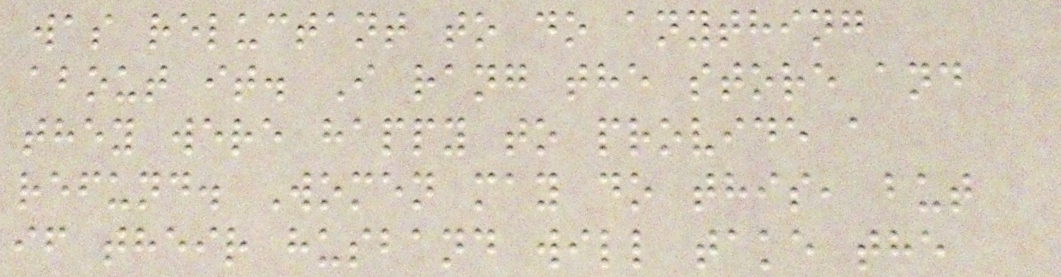was reluctant to do anything
about it. I rang the store and
they were happy to provide a
refund. Women may do this, but
if their husband will take the
